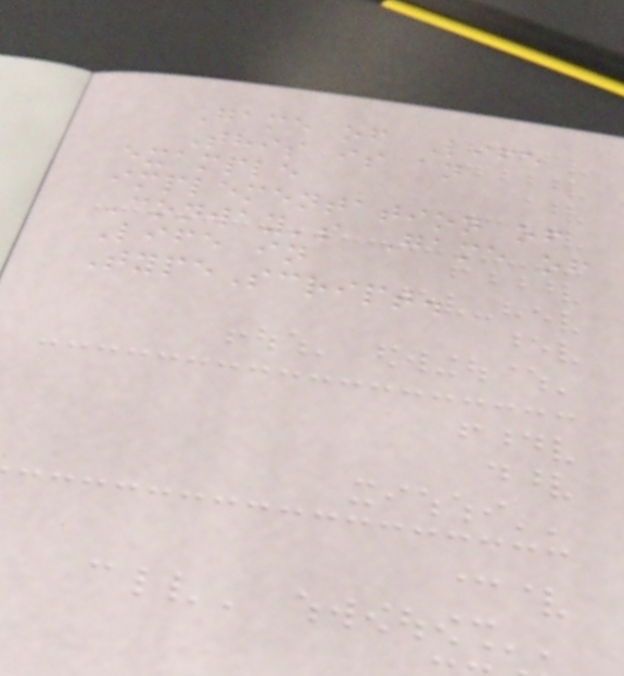Game of Life
This is an
example
implementation of
Conway's Game of
Life in
TypeScript.
